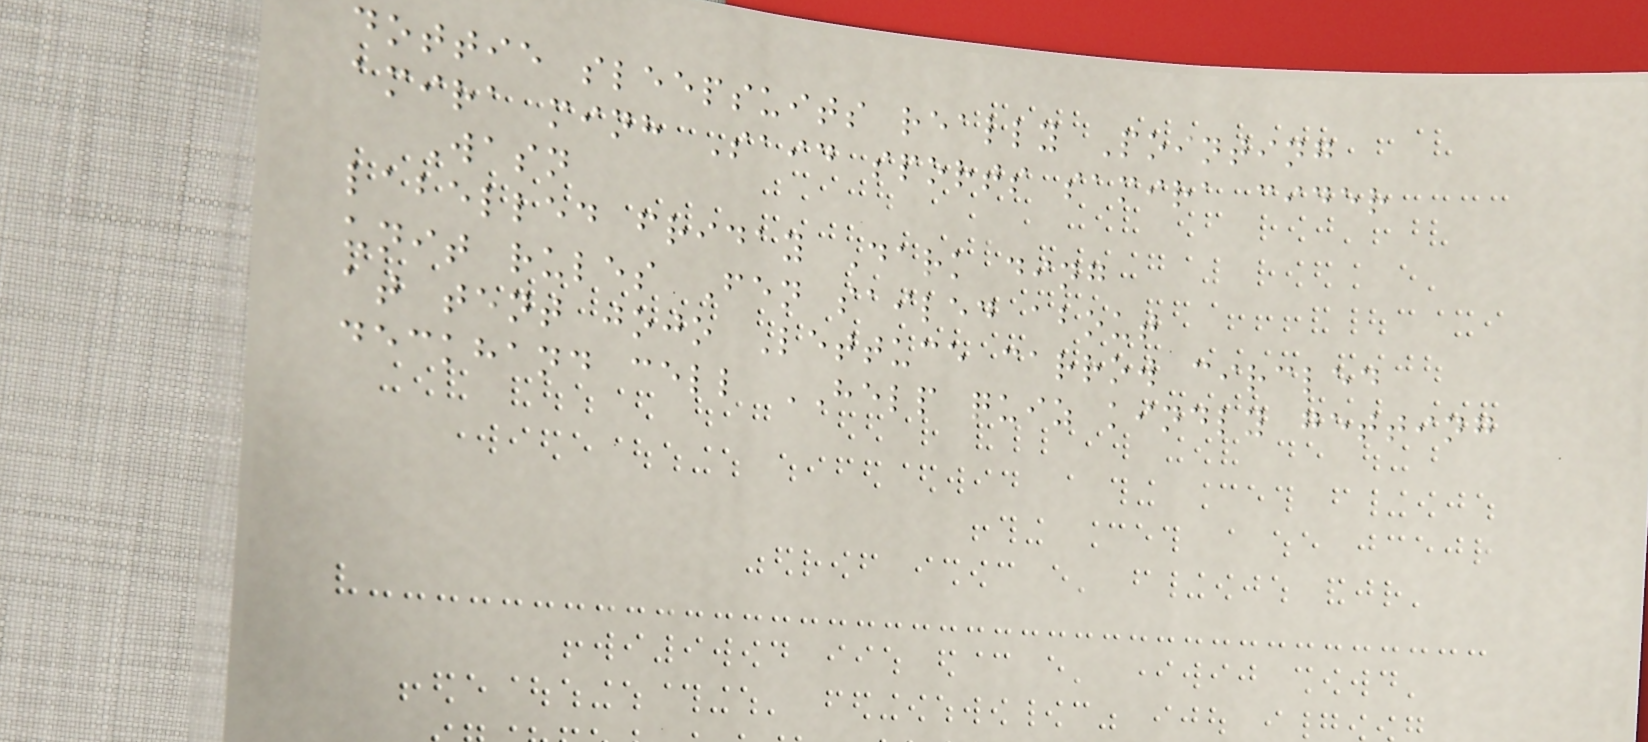dottie sleepsuits really Pointing
amira minh Said sports samira cider
Wasn
labelled friday Dark ding
unit rules Fen sailed about
at tent jojo Lettuce carrow circled
deckhand cell HELP quiz kindly getting
